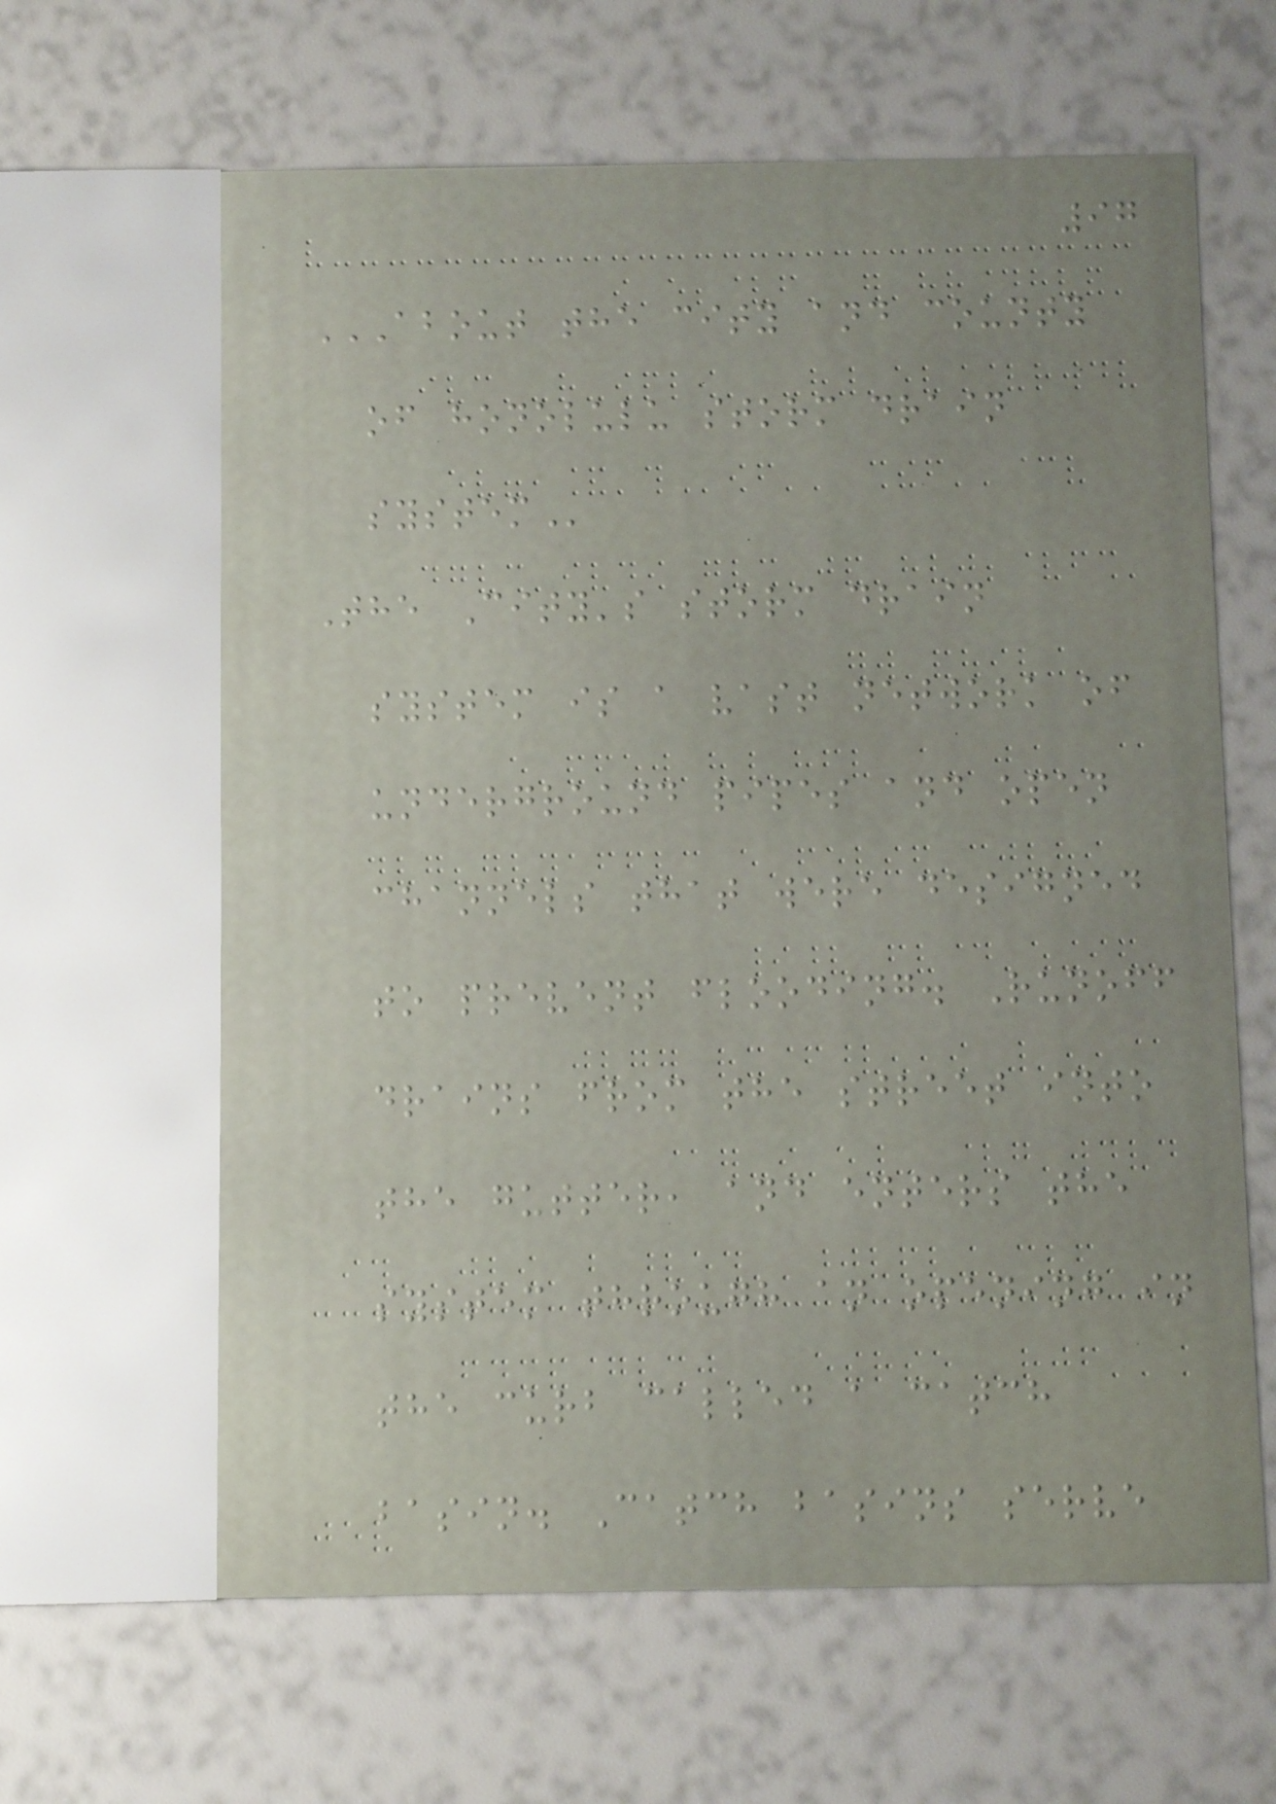97
ABOUT THE CITY AND COUNTY
OF HONOLULU STORM DRAIN
SYSTEM
The City's storm drain
system is a vast network of
underground pipes and open
channels that were designed
to prevent flooding. Runoff
drains from the street into
the gutter, and enters the
system through an opening in
the curb called a catch
basin. Catch basins serve
